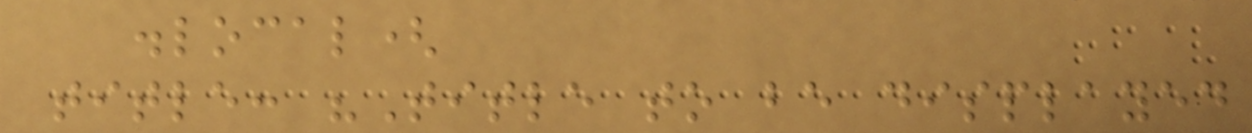.local(
title: "Title to be displayed
